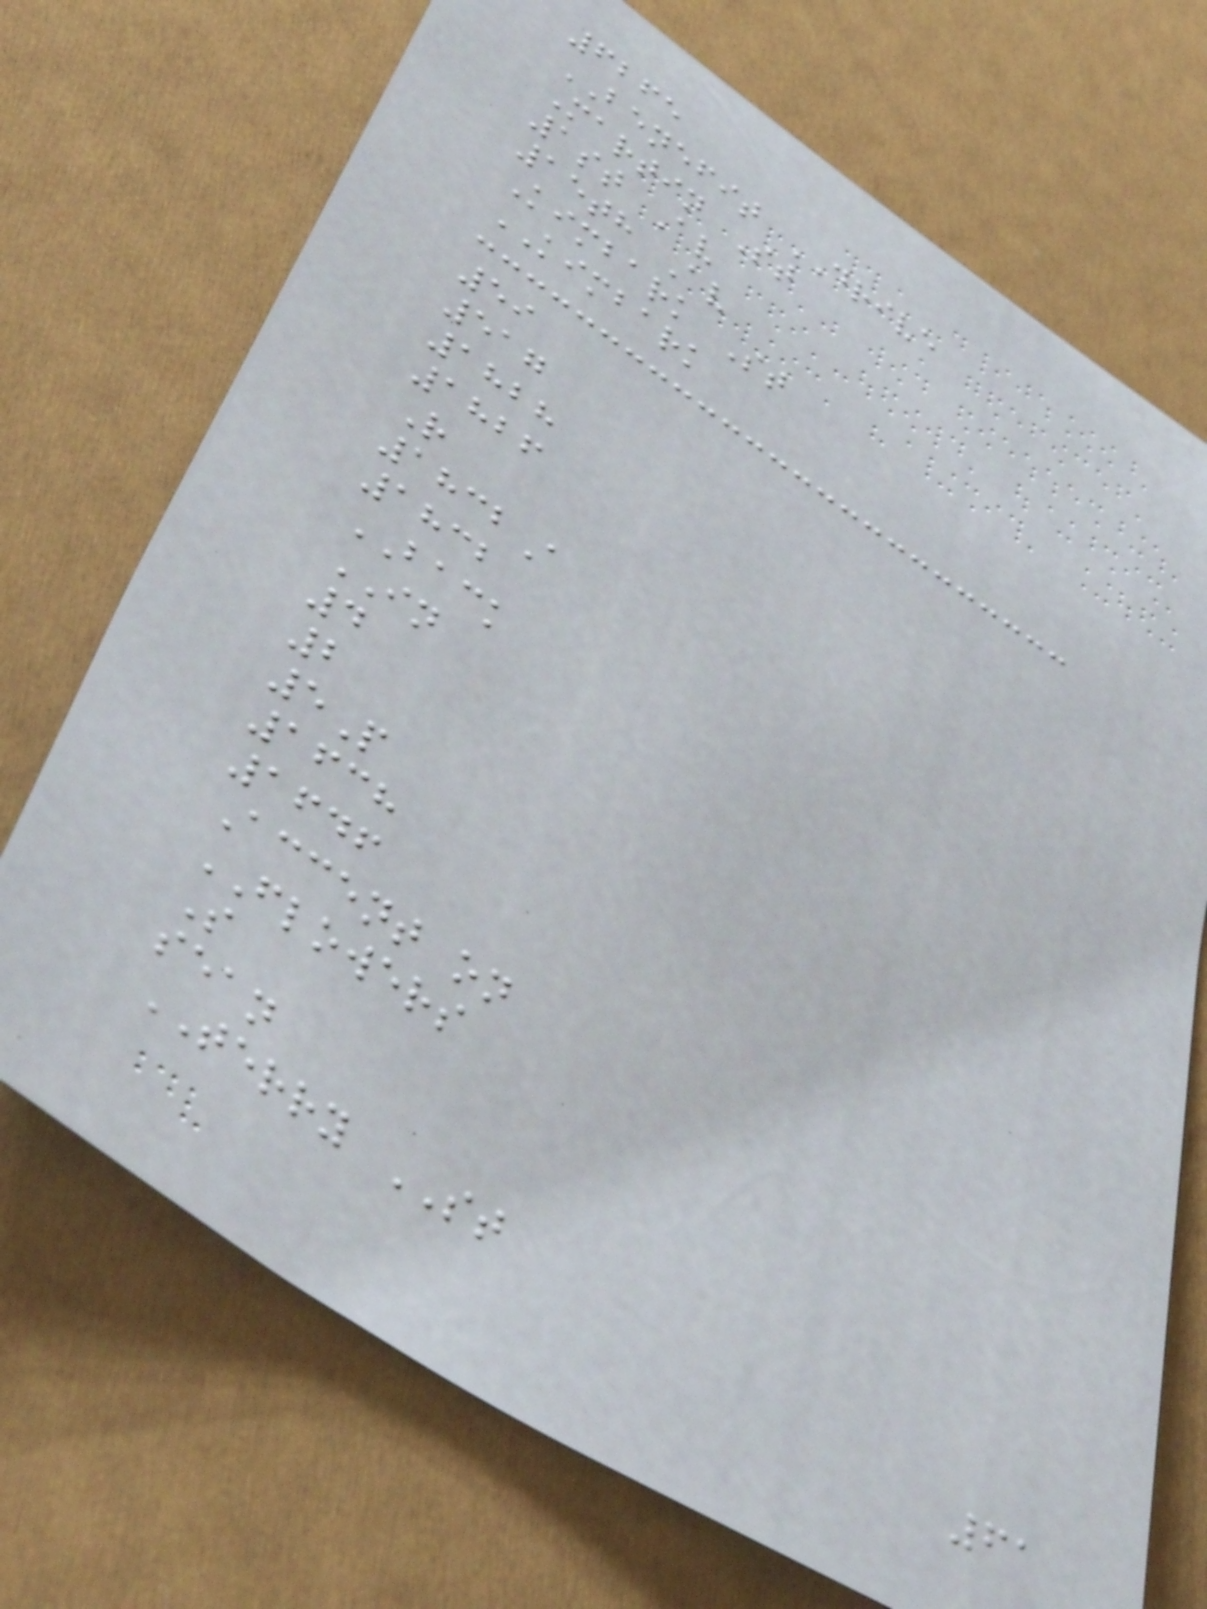6265
BENEFIT DRIVE
Martin St
1st Av
15th Av
Kimbark St
KIMBARK
59
517
1828
1826
R
1832A
1832
BACK
IN
4
2
5P
1638
1646
Accent on
FLOWERS
S
sean
TERRY ST
61
